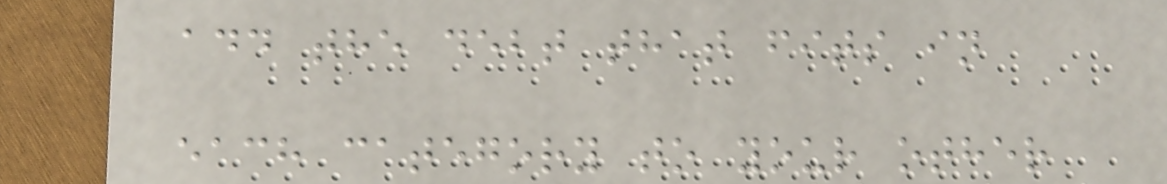add the debt that fits in
each category to your other
